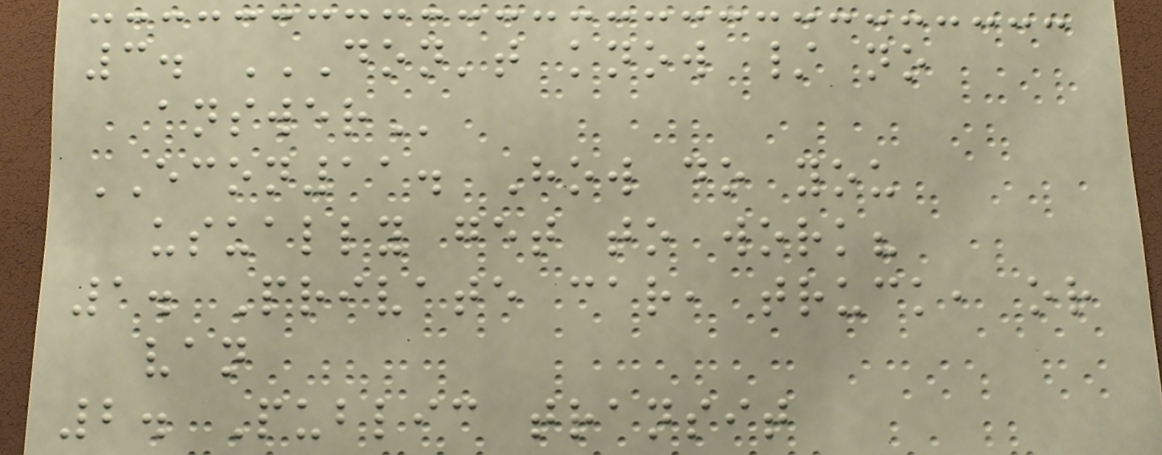3. DON'T KNOW / NO
ANSWER
ECON11. How do you
usually get to work?
1. Private car, truck, or
van
2. Public transit
